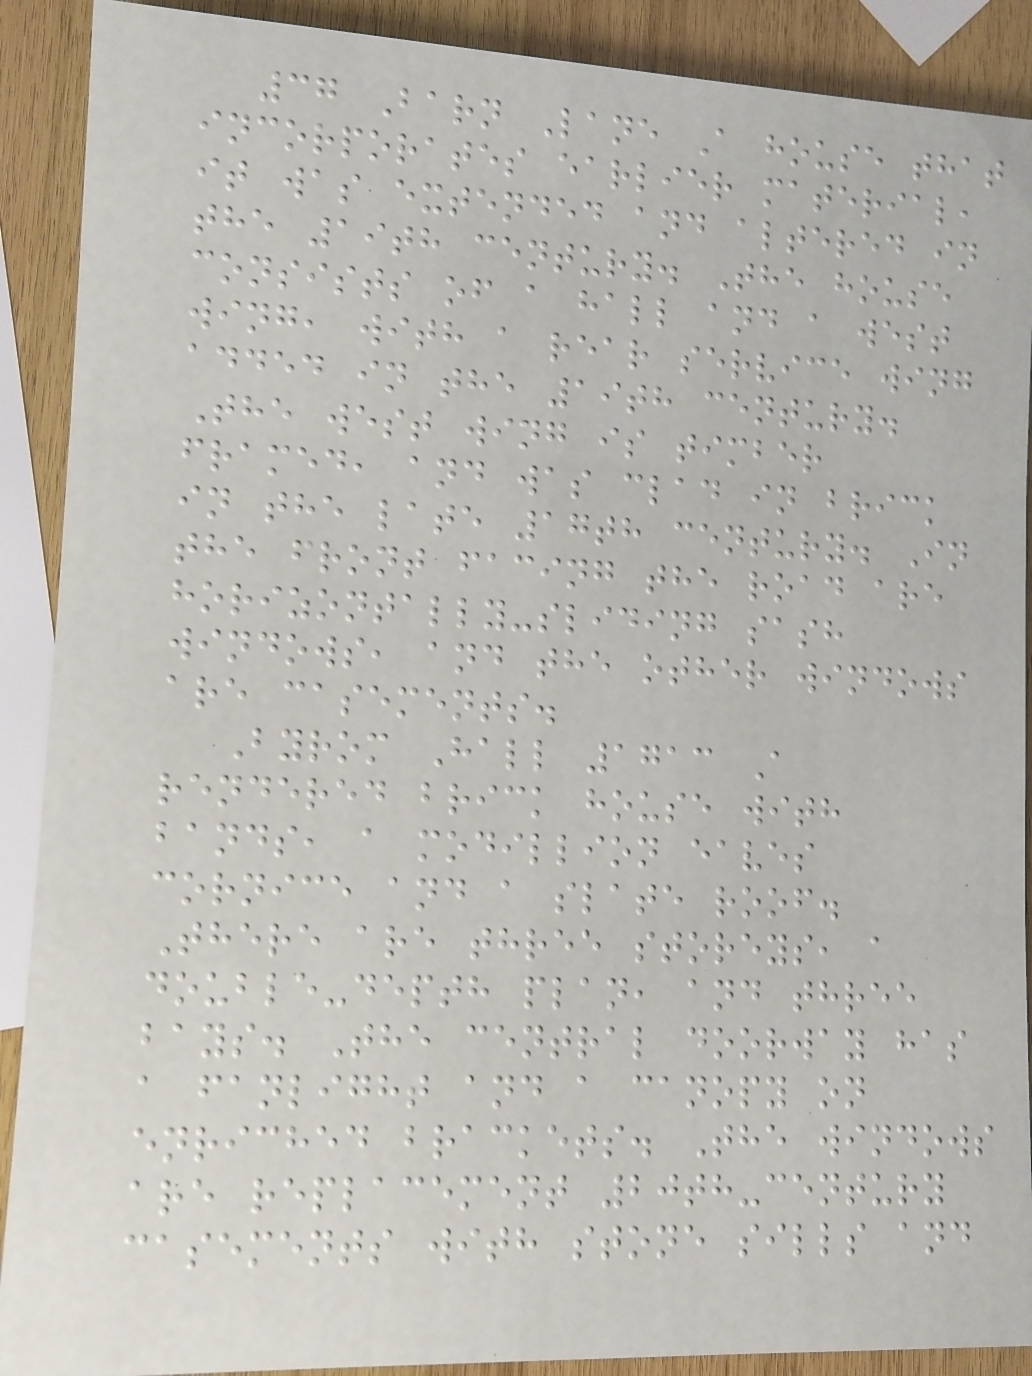37 Barn Lane A house that
incorporates earlier material,
it was extended and altered in
the 19th century. The house
consists of a hall and a west
wing, with a rear service wing
added in the 19th century.
The west wing is timber
framed, and was clad in brick
in the late 17th century. In
the front facing the road are
horizontally-sliding sash
windows, and the other windows
are casements.
Byrom Hall 1713 A
rendered brick house with
bands, a modillion eaves
cornice and a slate roof.
There are three storeys, a
double-depth plan, and three
bays. The central doorway has
a fanlight and a canopy on
enriched brackets. The windows
are replacement 20th-century
casements with stone sills and
